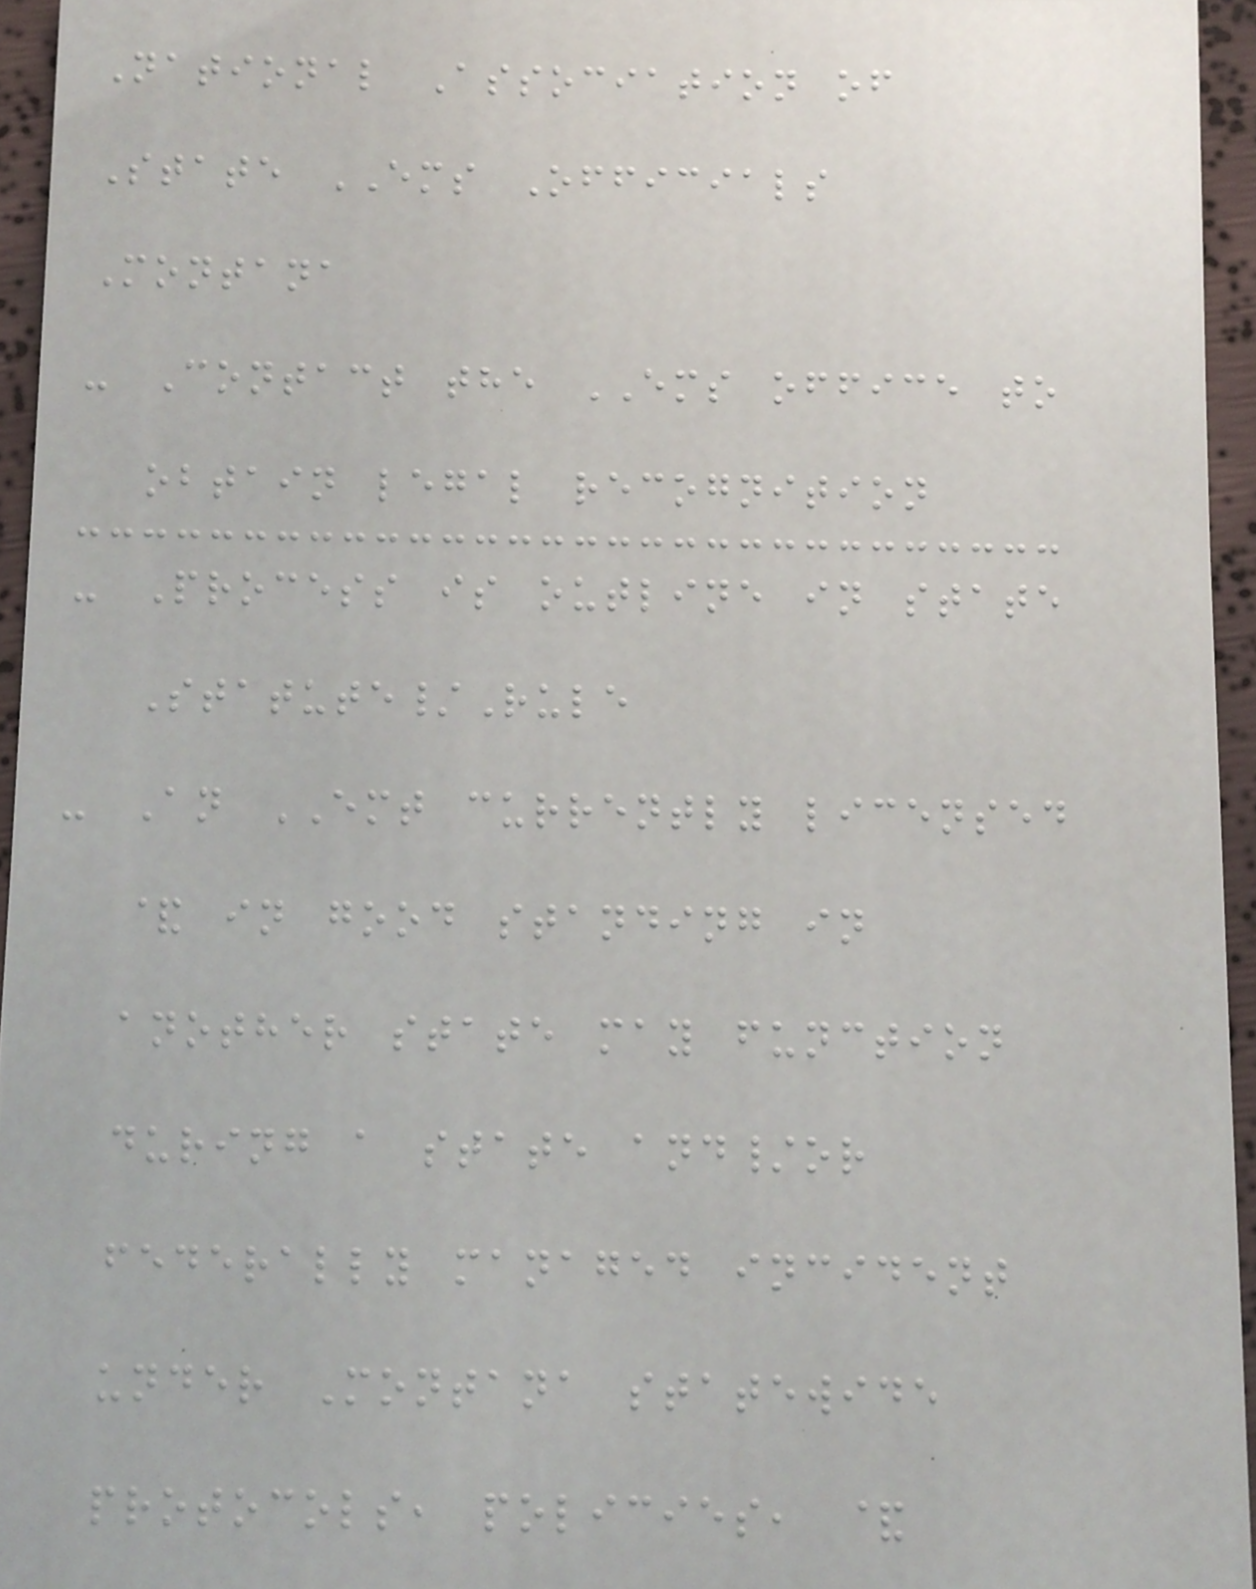National Association of
State EMS Officials
Montana
- Contact the EMS office to
obtain legal recognition
- Process is outline in state
Statute/Rule
- An EMT currently licensed
& in good standing in
another state may function
during a state and/or
federally managed incident
under Montana statewide
protocols, policies, &
